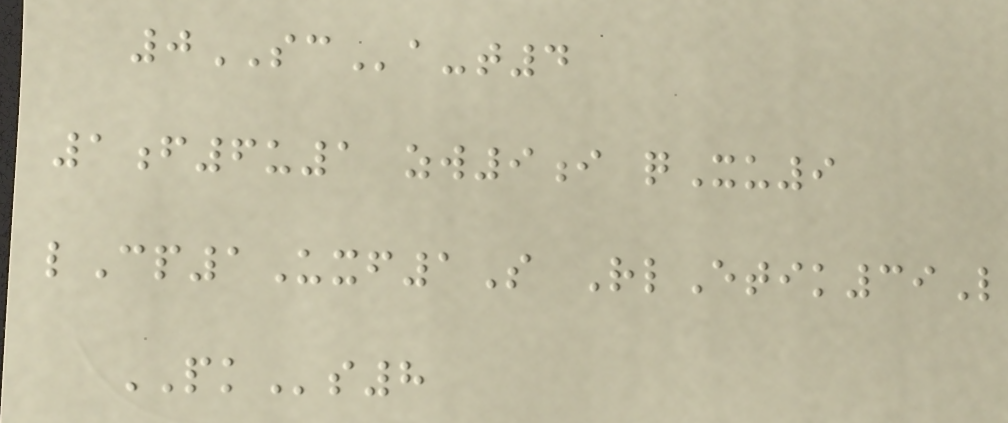0SCa-t4
1f6u1 zw9i qXu9
lCp1Uxf1S RlEtik39L
PKs8
